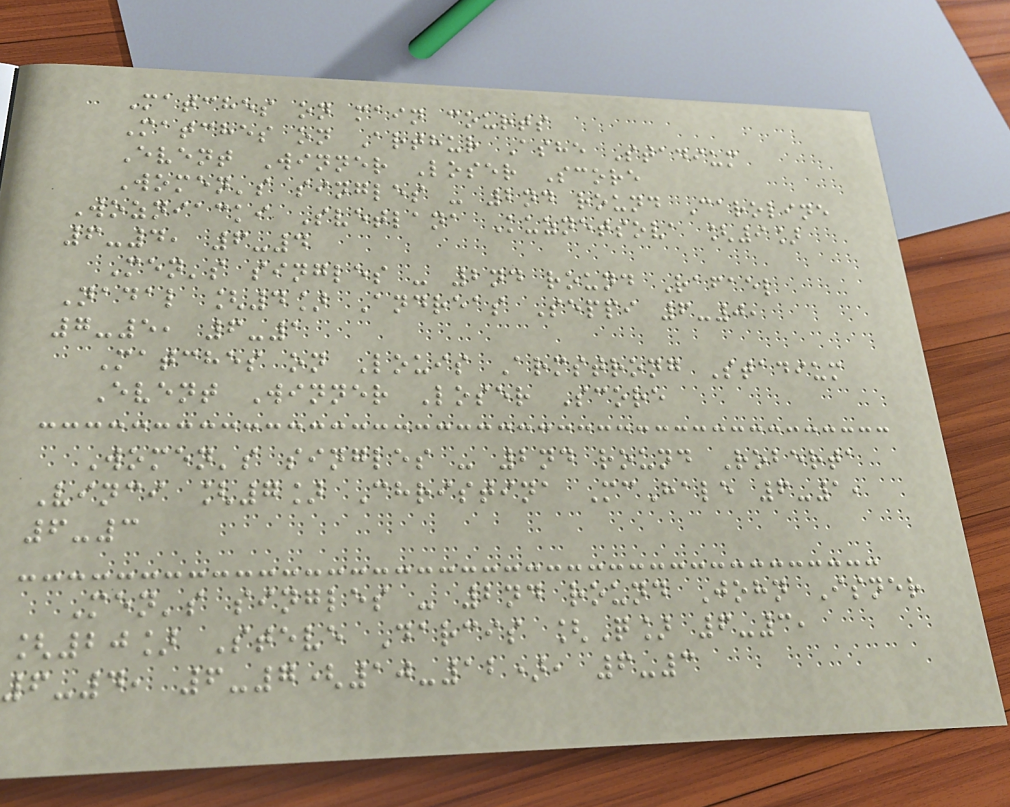Matches on main courts
Matches on Arthur Ashe Stadium
Event Winner Loser Score
Women's singles - 2nd round Caroline
Wozniacki Svetlana Kuznetsova [9]
6-4, 6-4
Men's singles - 2nd round Rafael
Nadal [4] Andreas Seppi 6-0,
7-5, 6-1
Matches on Louis Armstrong Stadium
Event Winner Loser Score
Women's singles - 2nd round Roberta
Vinci [7] Christina McHale 6-1,
6-3
Men's singles - 2nd round John Isner
[20] Steve Darcis [Q] 6-3,
6-4, 6-7(10-12), 6-3
